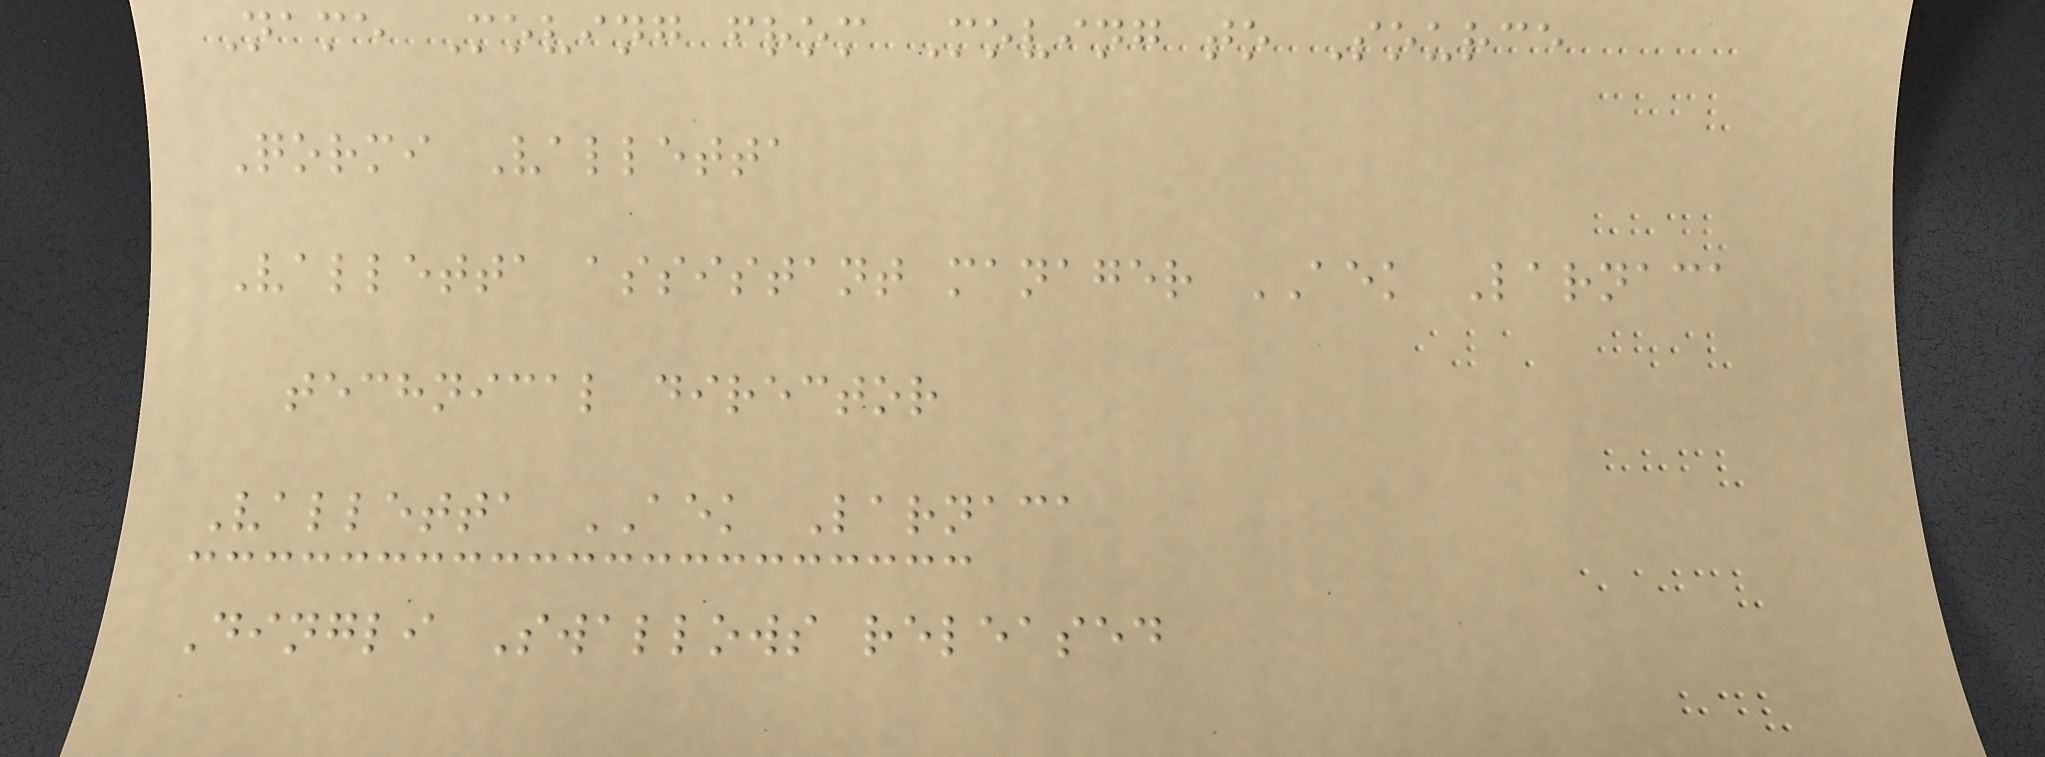Name Moving from Moving to Source
Qormi Valletta
Valletta assistant manager AEK Larnaca
technical director
Valletta AEK Larnaca
Dingli Swallows released
